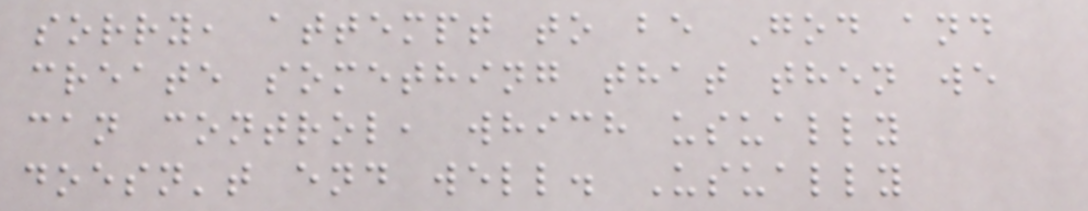sorry, attempt to be God and
create something that then we
can control, which usually
doesn't end well. Usually
